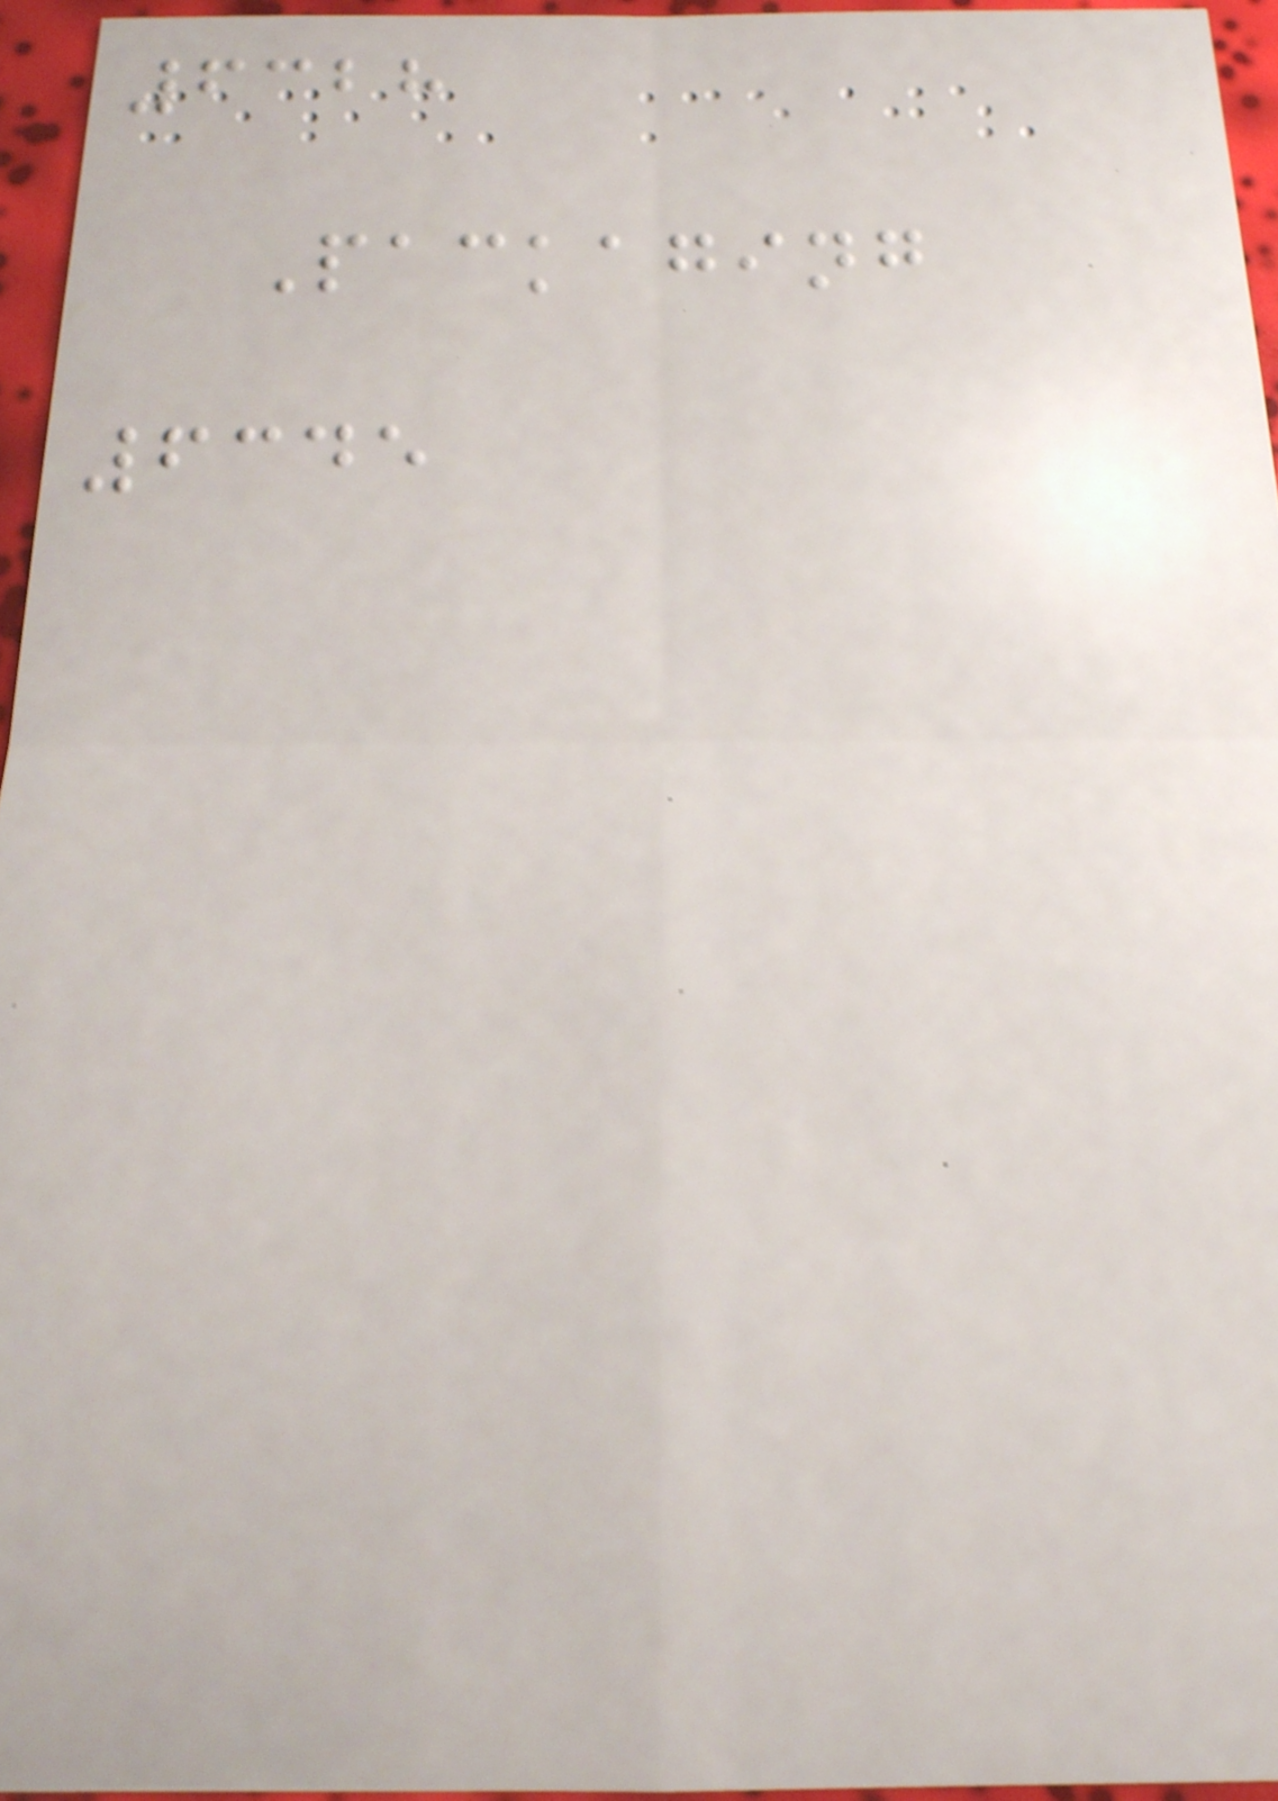6328
Packaging
6345
